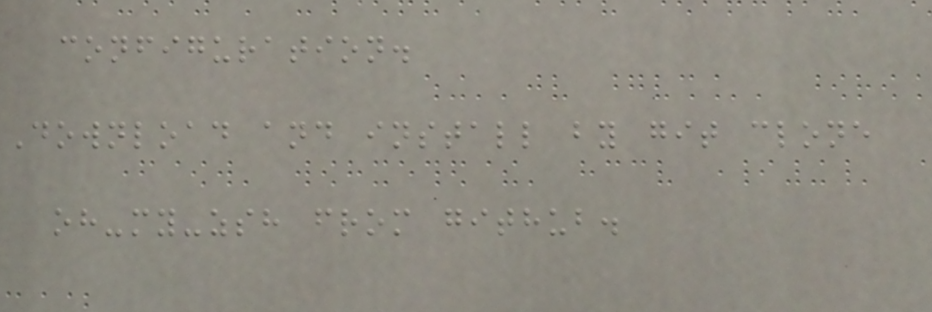configuration.
Download and install by git clone
oh-my-zsh from github.
